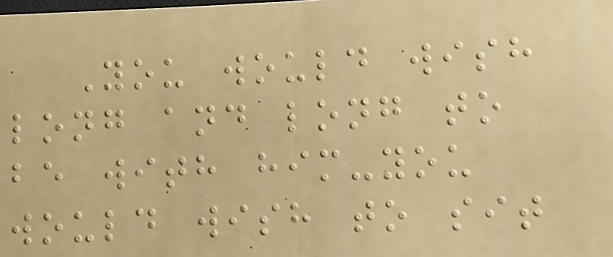You would wish
long and long to
be with him-you
would wish to sit
